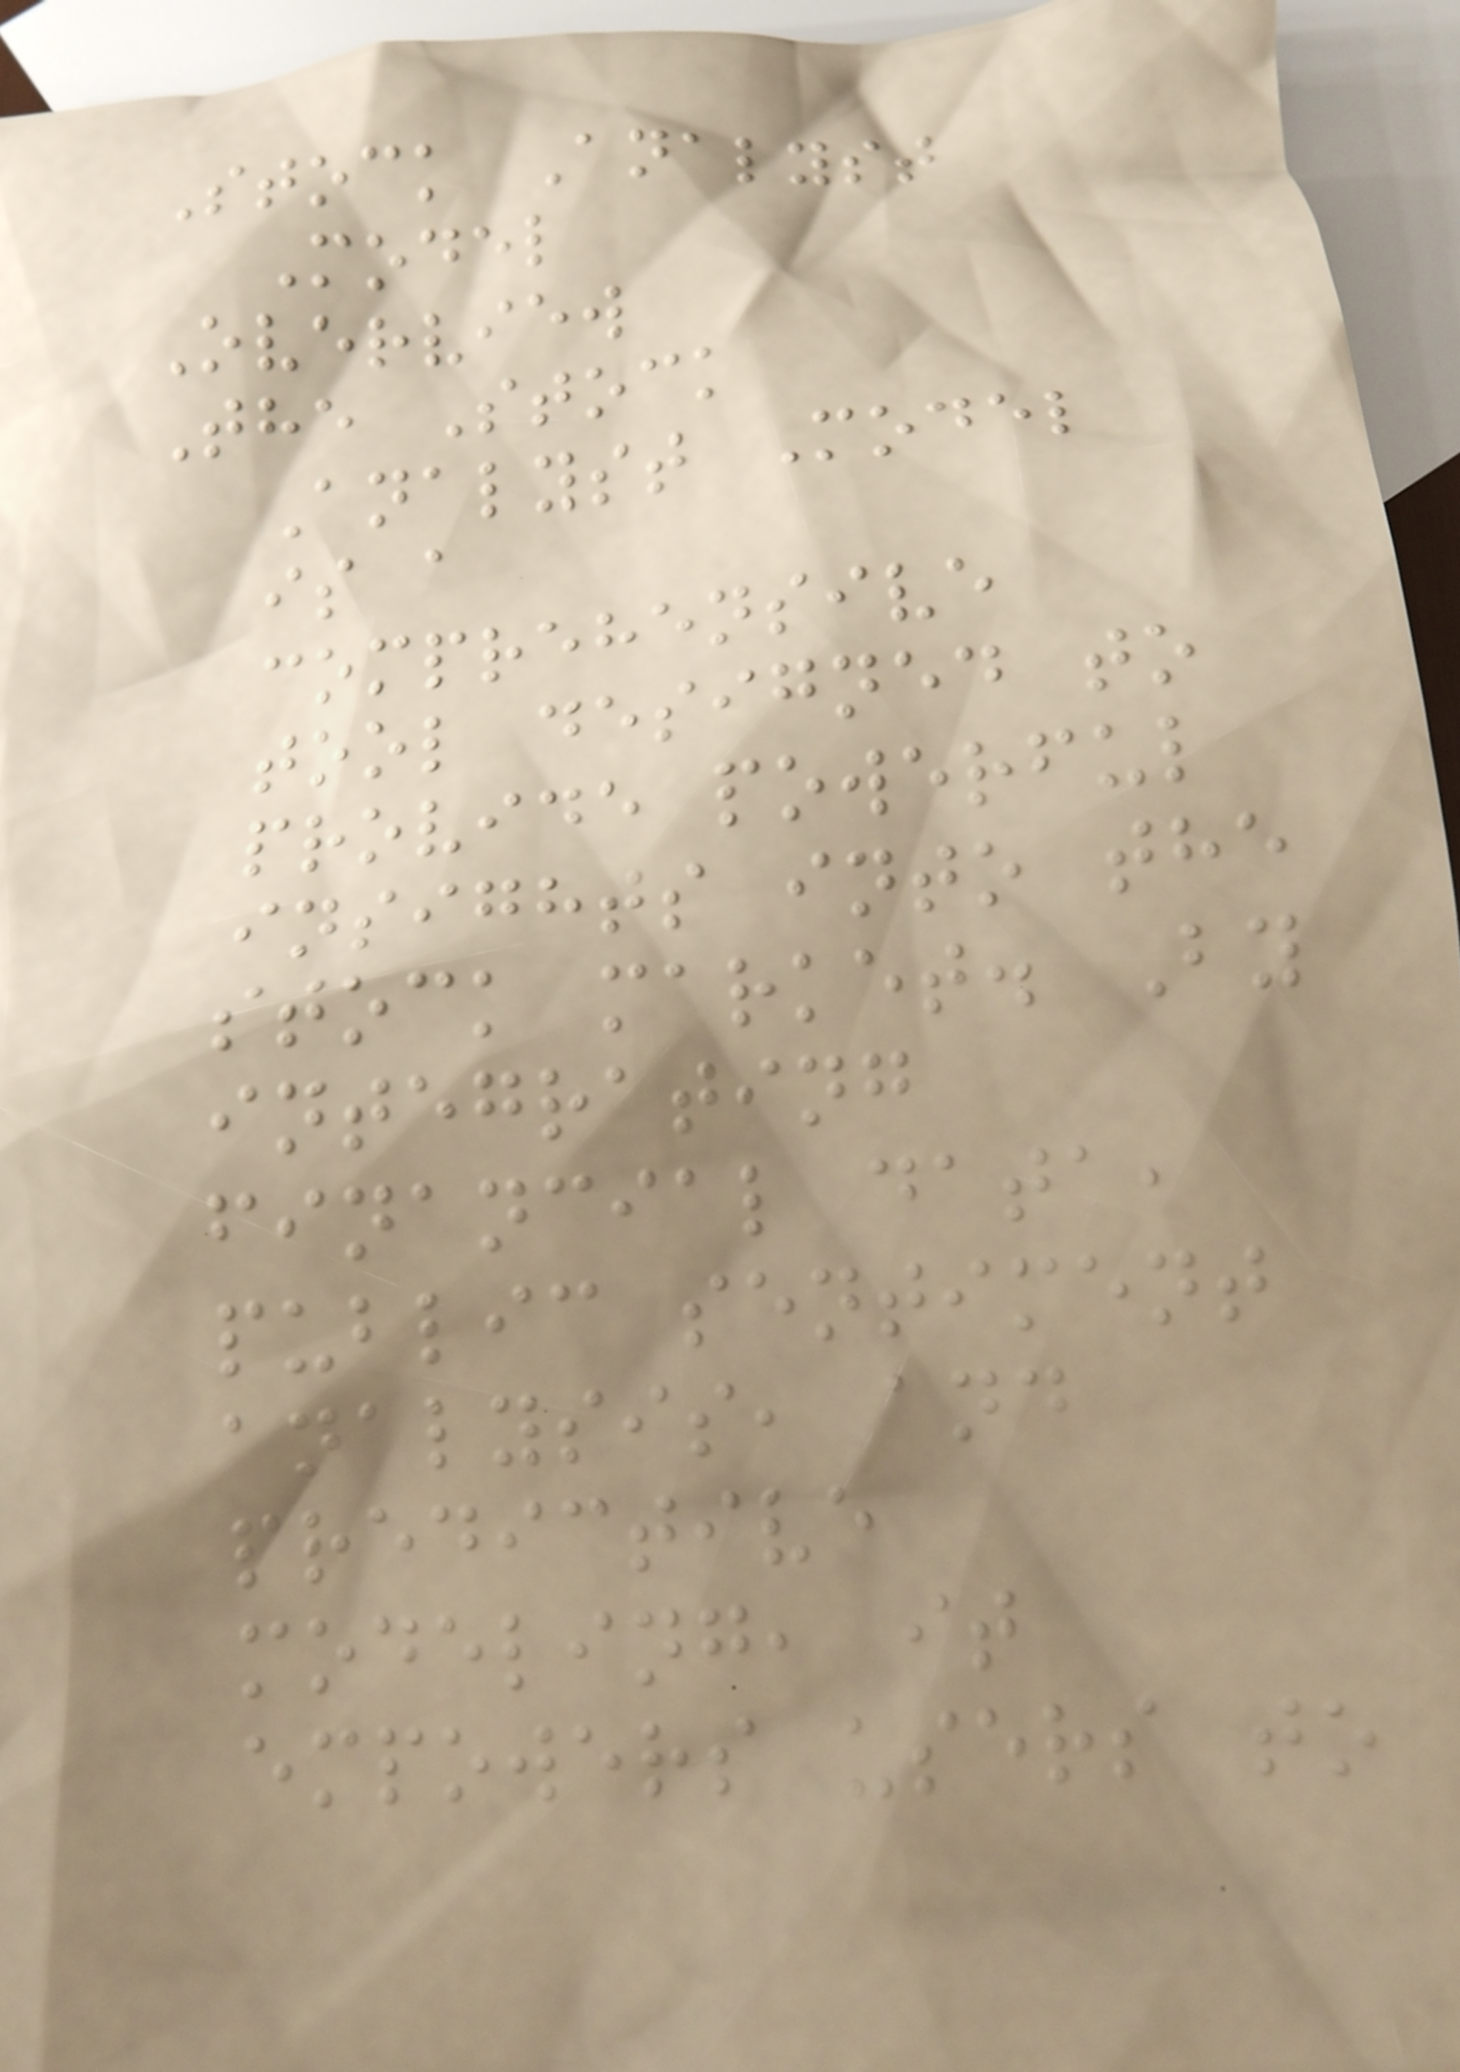Stock Analyst
Model
Overview
The Stock
Analyst Model
is a
comprehensive
tool designed to
provide powerful
insights into the
stock market. By
integrating
financial data,
public sentiment
analysis, and
predictive
modeling, it
empowers users to
